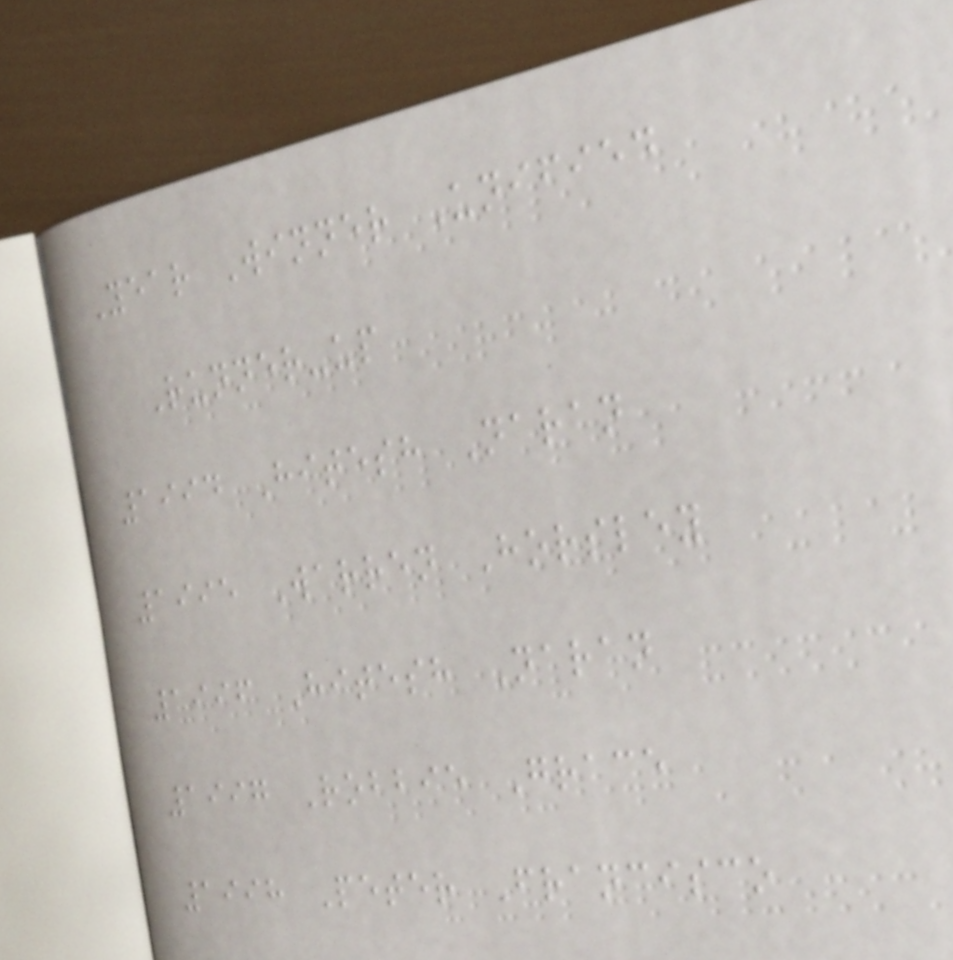Year Winner Unified
Runner-up
1994 Hitesh Naran
1995 Warren Horsley
1996 Hitesh Naran
1997 Robbie Grace
1998 Peter Francisco
